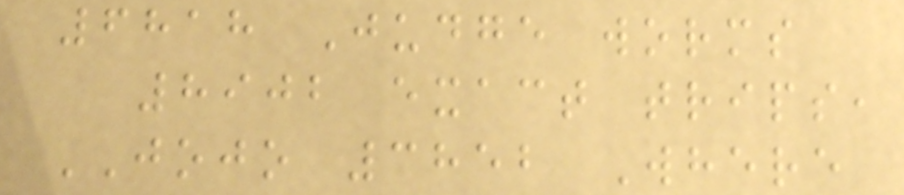6818 Judge worms
8902 exact trips,
JOJO 3852 Where
